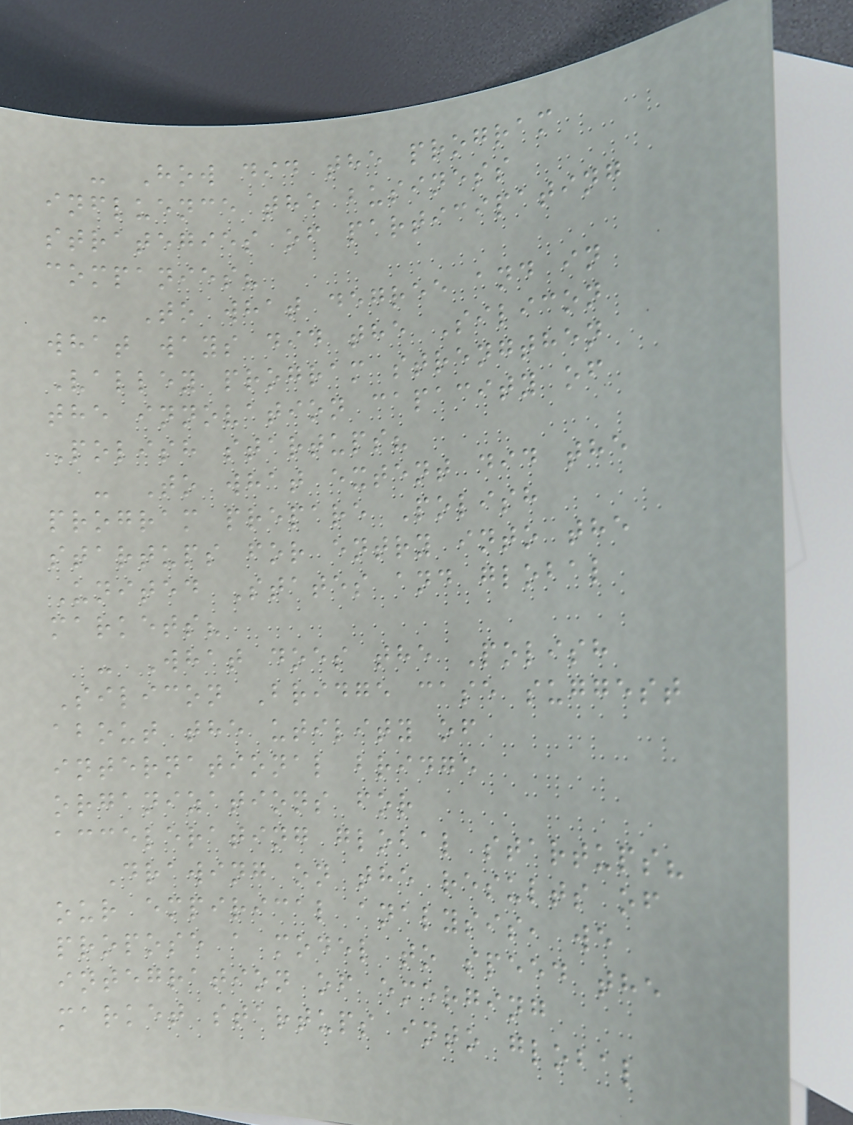- How did the program
influence the business
strategies of participating
companies?
- To what degree and in
what ways did the Silicon
Valley program strengthen
the innovation capacity of
Polish startups?
- To what extent did the
program prepare Polish
startups for entry into the
United States and global
markets?
- What does the Polish
Silicon Bridge case suggest
about the utility of
international bridge
organizations for
accelerating global startups?
Drawing on the results of
our empirical analysis, we
propose a model to speed the
integration of emerging
market startups into global
